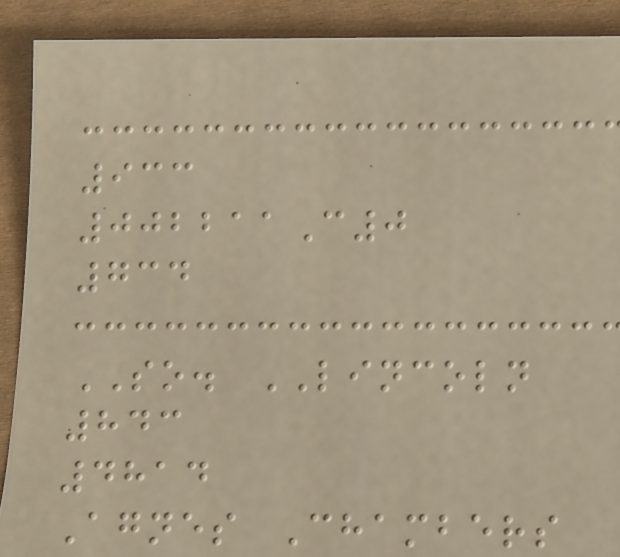933
002211C0
734
SO. LINCOLN
843
4814
Agnes Chambers
